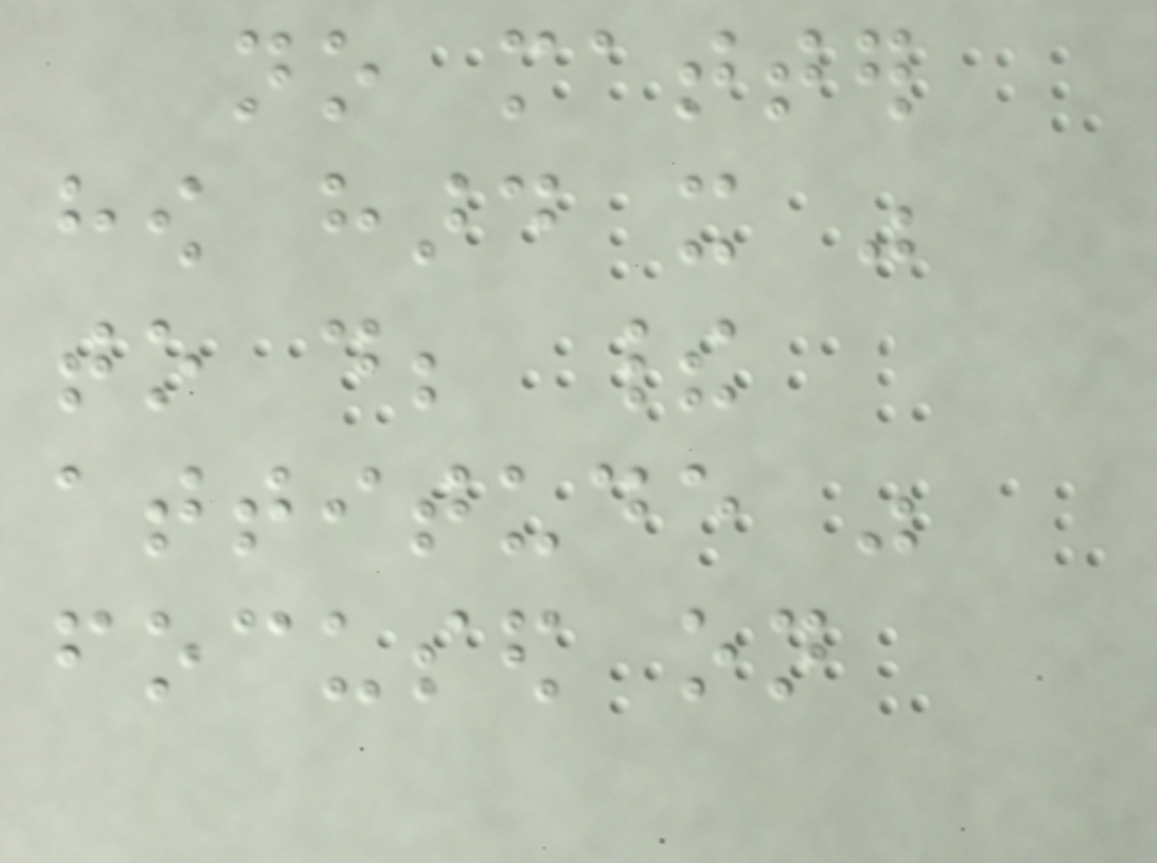no matter
how hard it was
to do; their
attitude was
focused on
